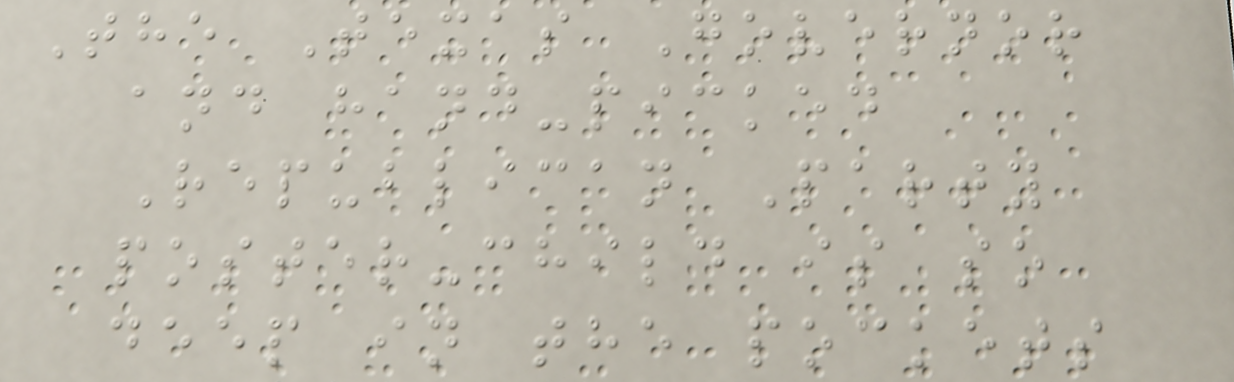The Texas Governor
and hand-picked
Republican Party
poster-child is so
deep in the pockets
